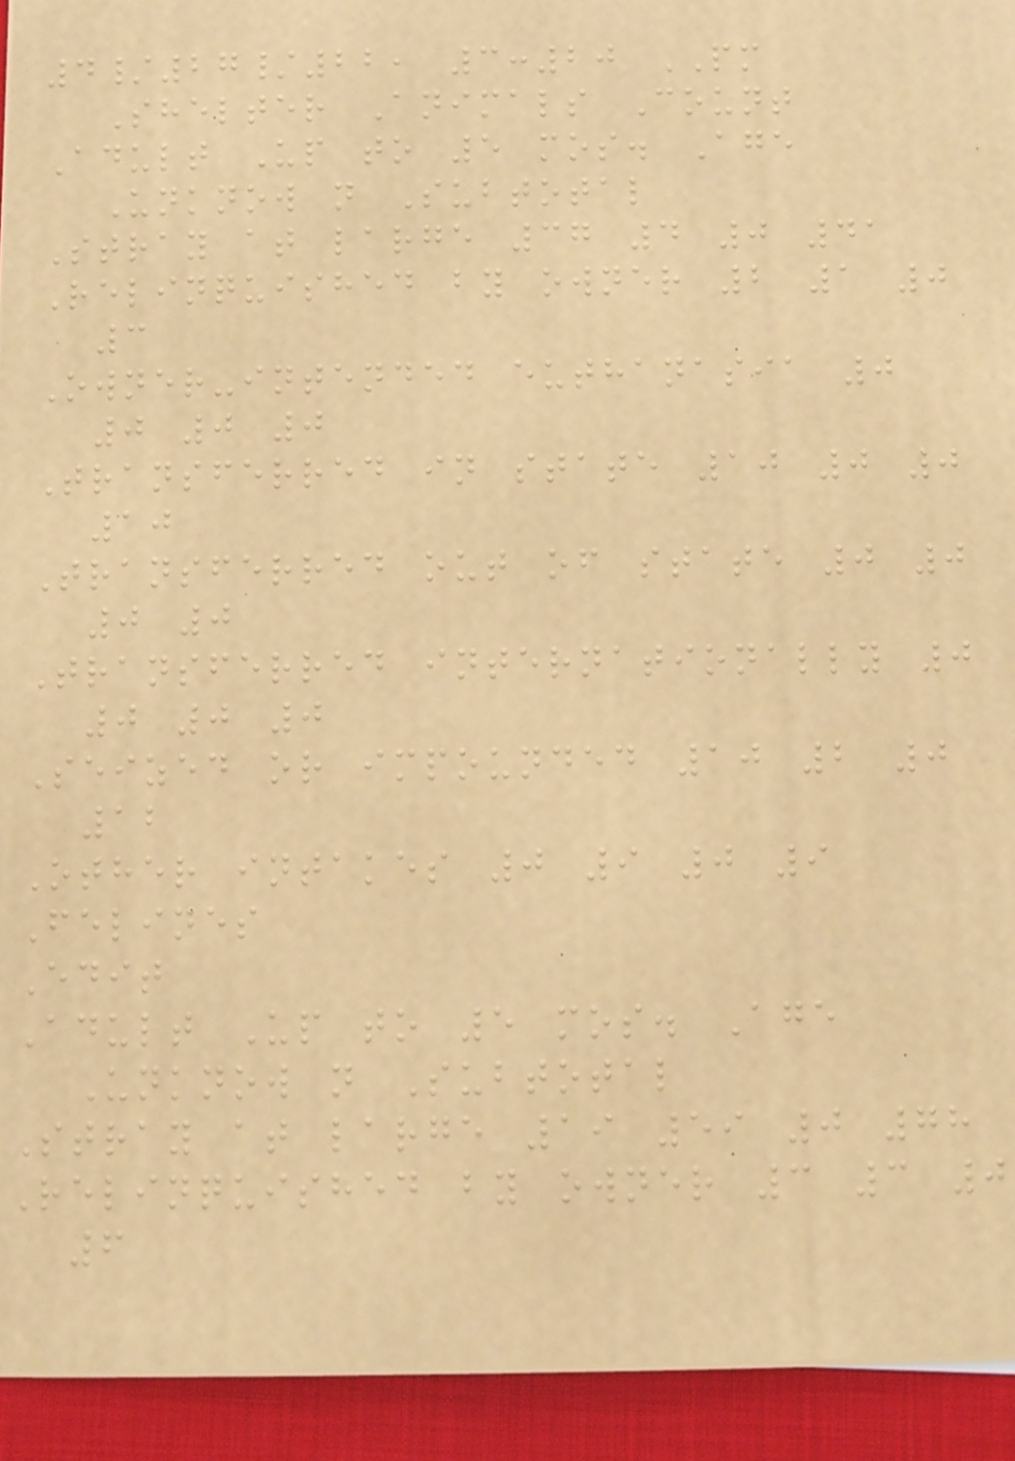4/27/22, 3:20 PM
Shelter Animals Count
Adult Up to 5 mos. Age
Unknow n Subtotal
Stray at large 37 4 0 41
Relinquished by owner 2 1 0
3
Owner-intended euthanasia 0
0 0 0
Transferred in state 10 0 0
10
Transferred out of state 0 0
0 0
Transferred internationally 0
0 0 0
Seized or impounded 10 2 0
12
Other intakes 0 9 0 9
Felines
Edit
Adult Up to 5 mos. Age
Unknow n Subtotal
Stray at large 19 59 0 78
Relinquished by owner 3 3 0
6
